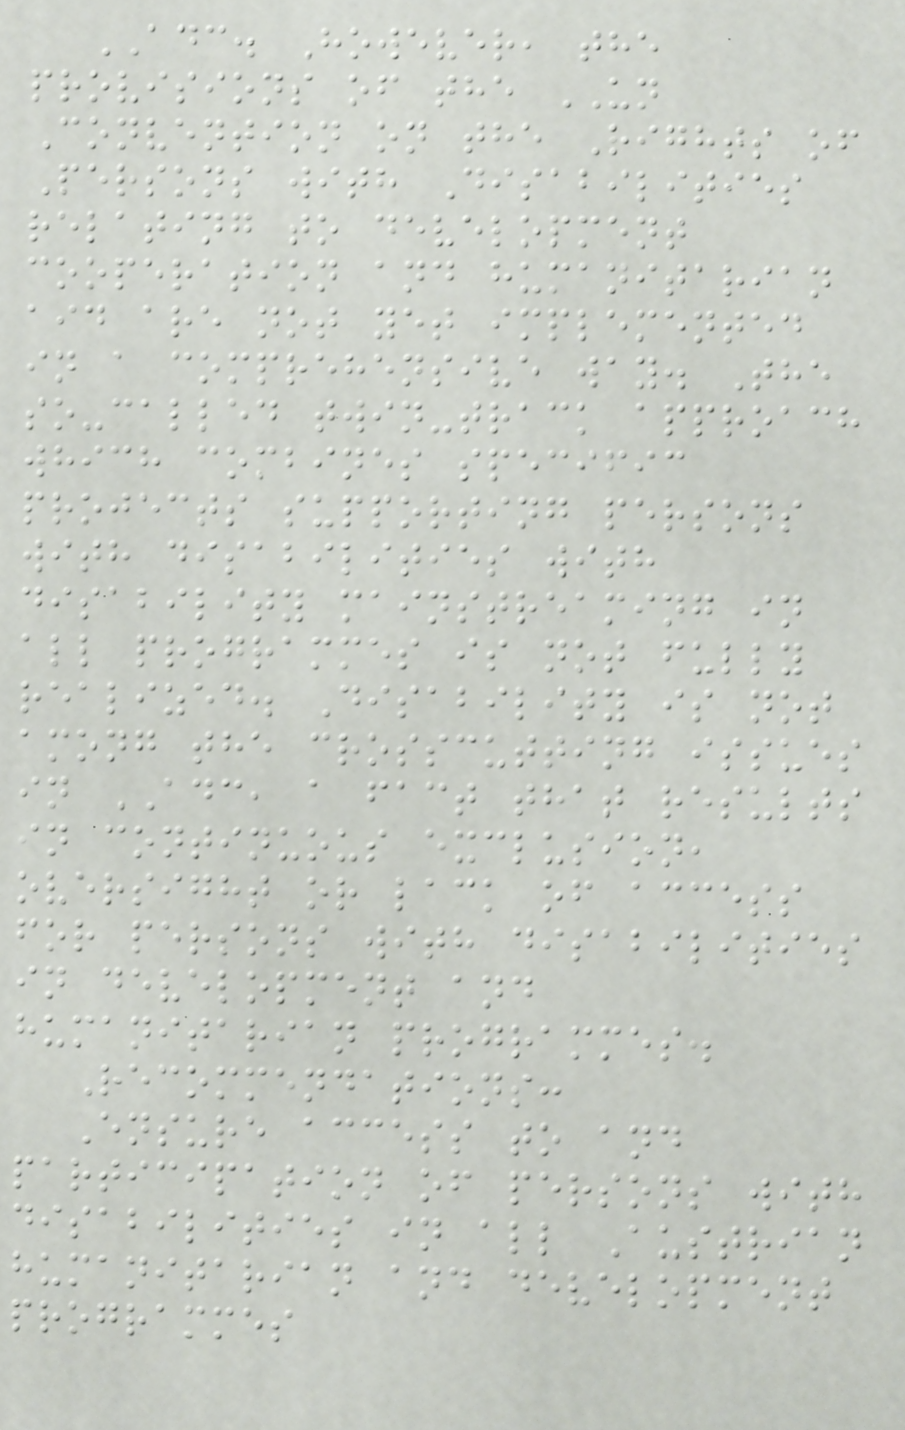ADC. However, the
provisions of the UN
Convention on the Rights of
Persons with Disabilities
relating to development
cooperation and humanitarian
aid are not yet implemented
in a comprehensive way. The
so-called twin-track approach
which combines specific
projects supporting persons
with disabilities with
disability mainstreaming in
all programmes is not fully
realized. Disability is not
among the crosscutting issues
in ADC, a fact that results
in continuous exclusion,
oversight or lack of access
for persons with disabilities
in development and
humanitarian programmes.
Recommendations:
Ensure access to and
participation of persons with
disabilities in all Austrian
humanitarian and development
programmes
